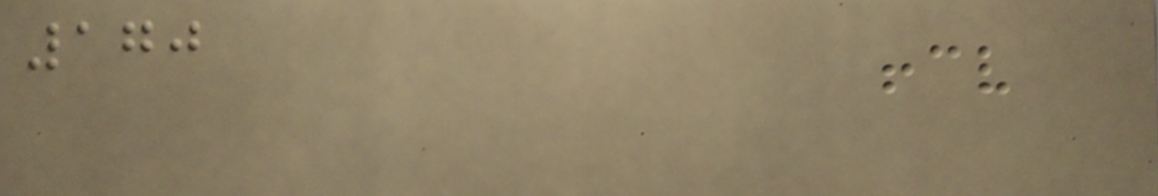170
